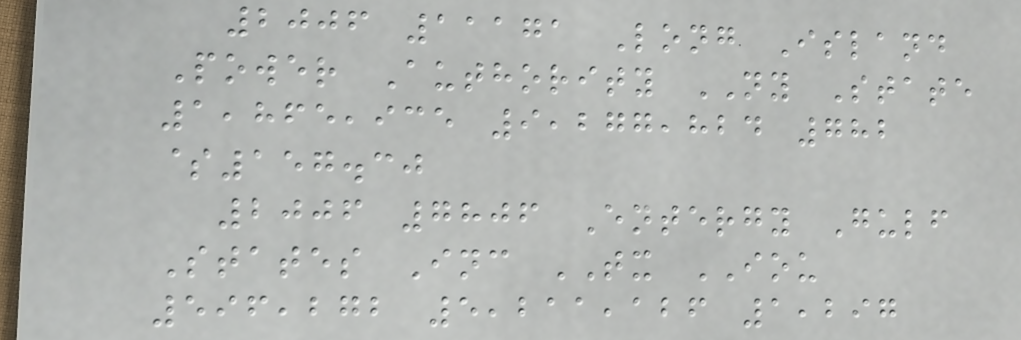2006 11171 Long Island
Power Authority NY State
1,865,935 9,277,824 782
$157.30
2006 7806 Entergy Gulf
States Inc TX IOU
596,272 5,211,126 1,297
